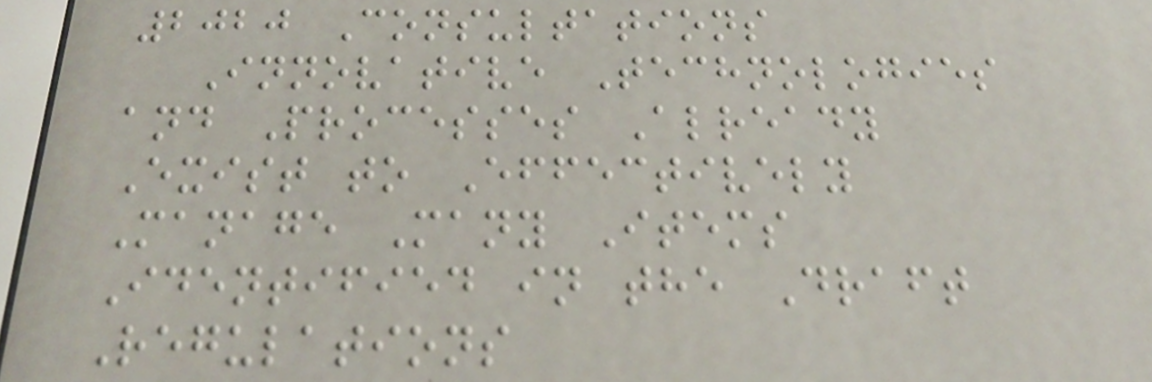2020 Consultations
Innovative Technologies
and Processes Already
Exist to Effectively
Manage Many Items
Identified in the Draft
Regulations
